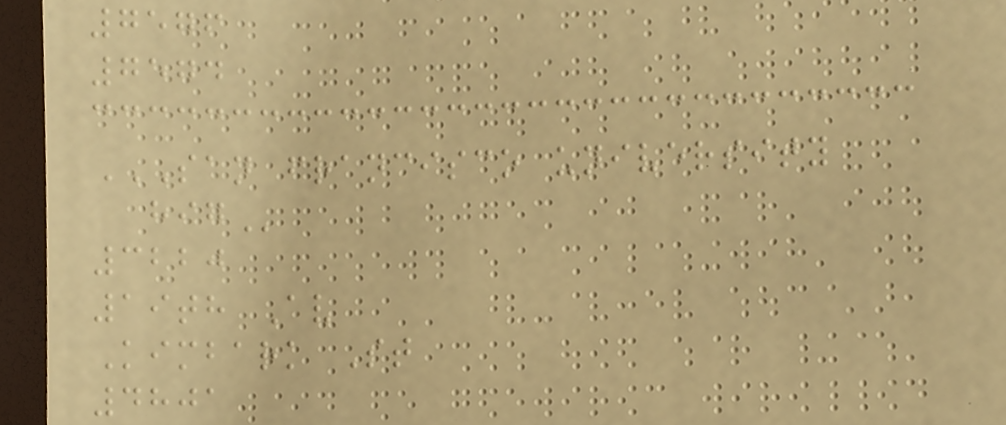7576
7574
SAN FRANCISCO UNIVERSITY
HIG
3220
19th Av
Kimbark St
4801
